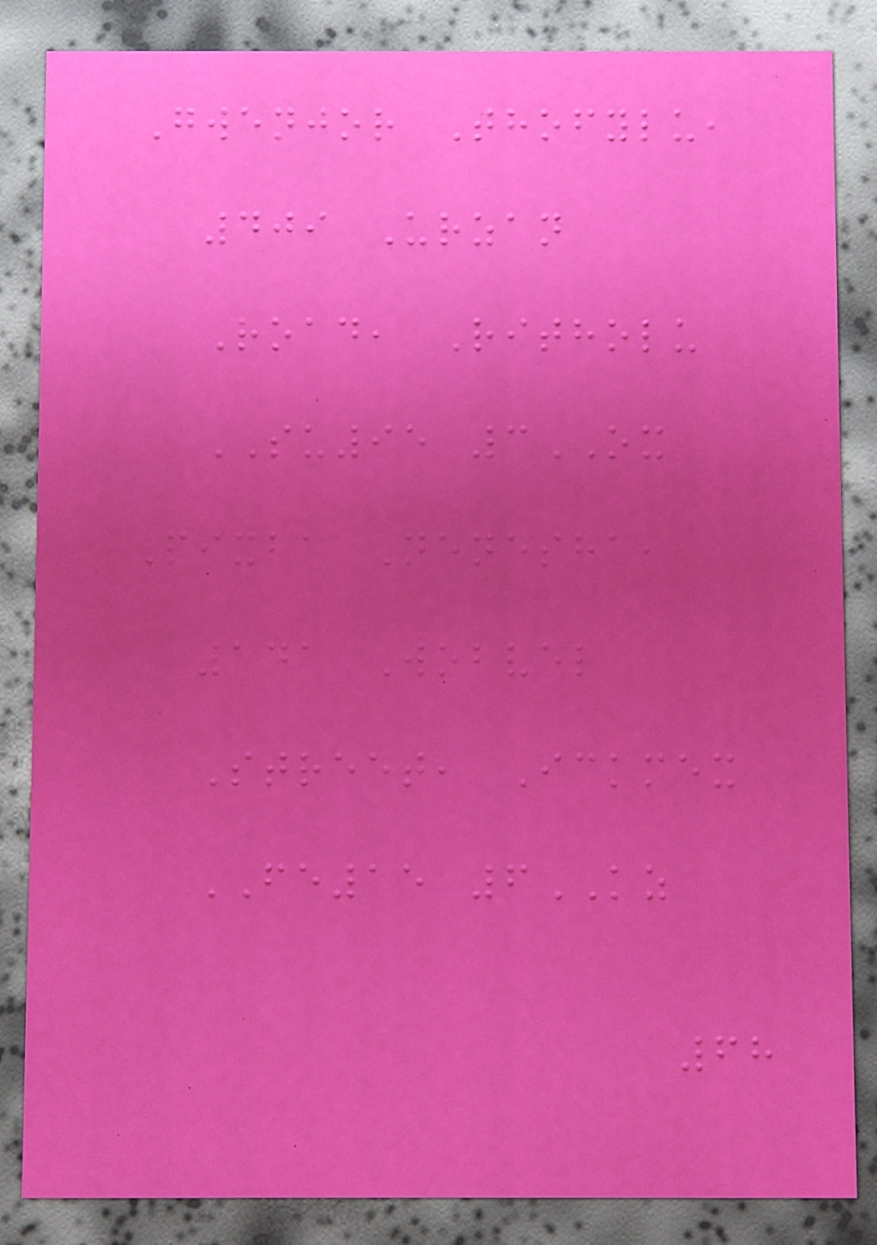Gwenjor Thofylu,
409 Urzan
Road, Ritholu
SU95 3OX
Pixba Nenesha,
141 Wobvel
Street, Ickmex
FE15 6KZ
68
